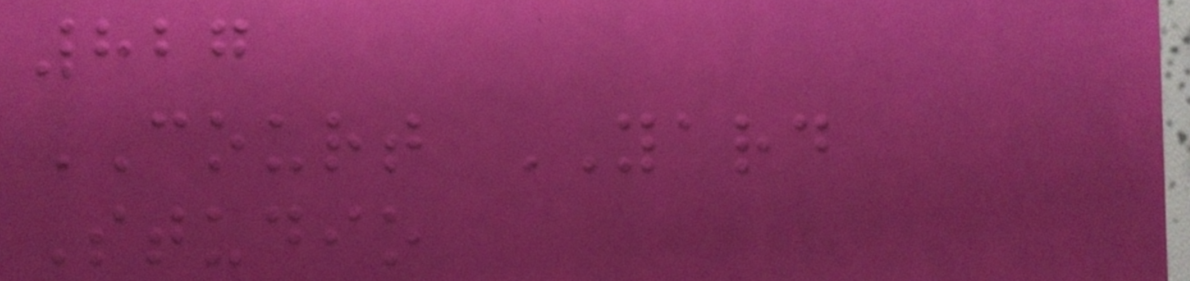827
COURT YARD
Studio
